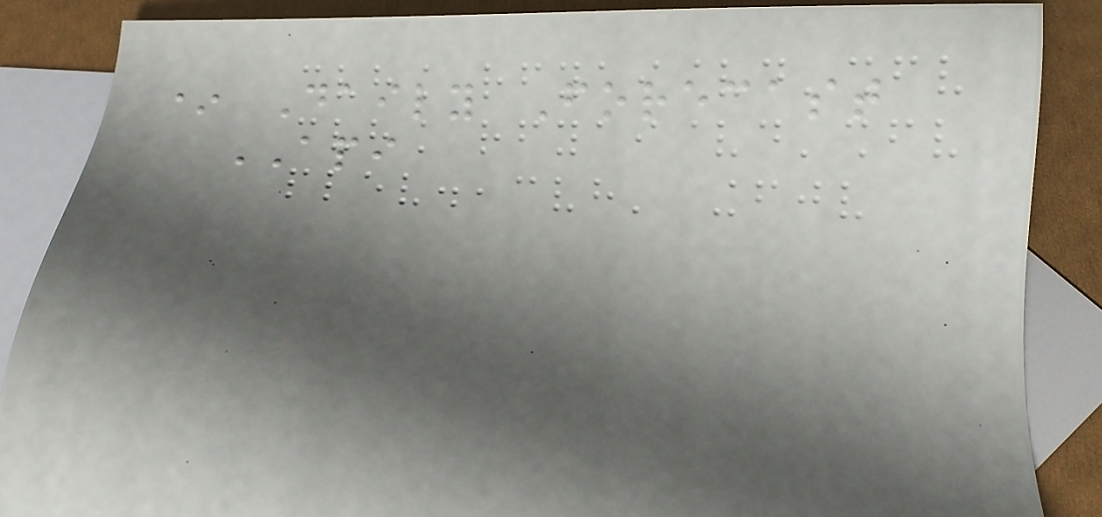* Daily Forecast
API
